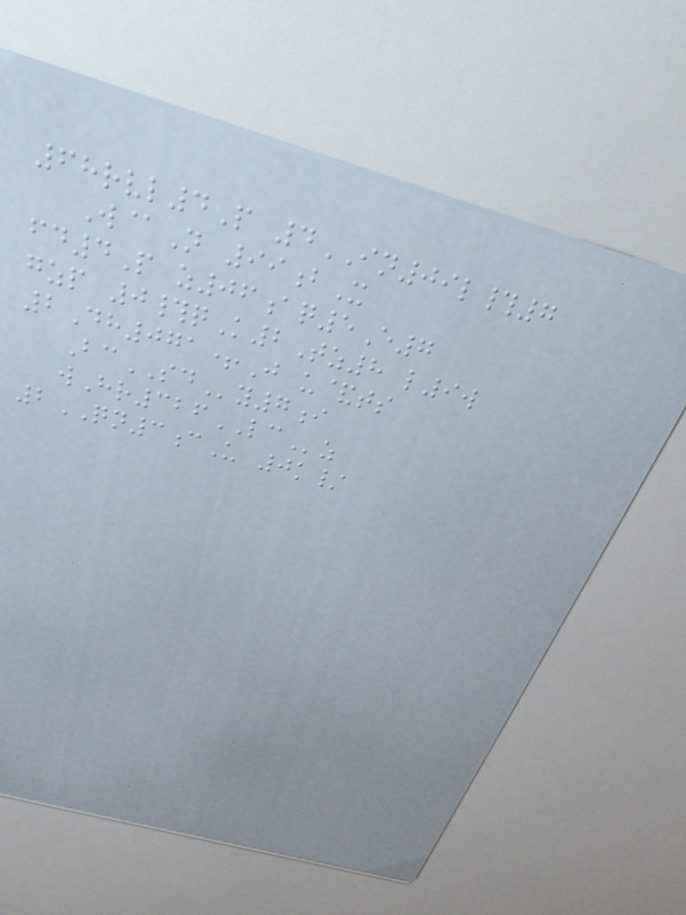68rvl4P 4IN09l#7
W@N 99bX
fd4P z06aq5E7
gzp 0#qK2Tz8 l9w
2Dh071+J u&ts
BcSDy7i
wHr326LCz
2QN3cU 0k/
